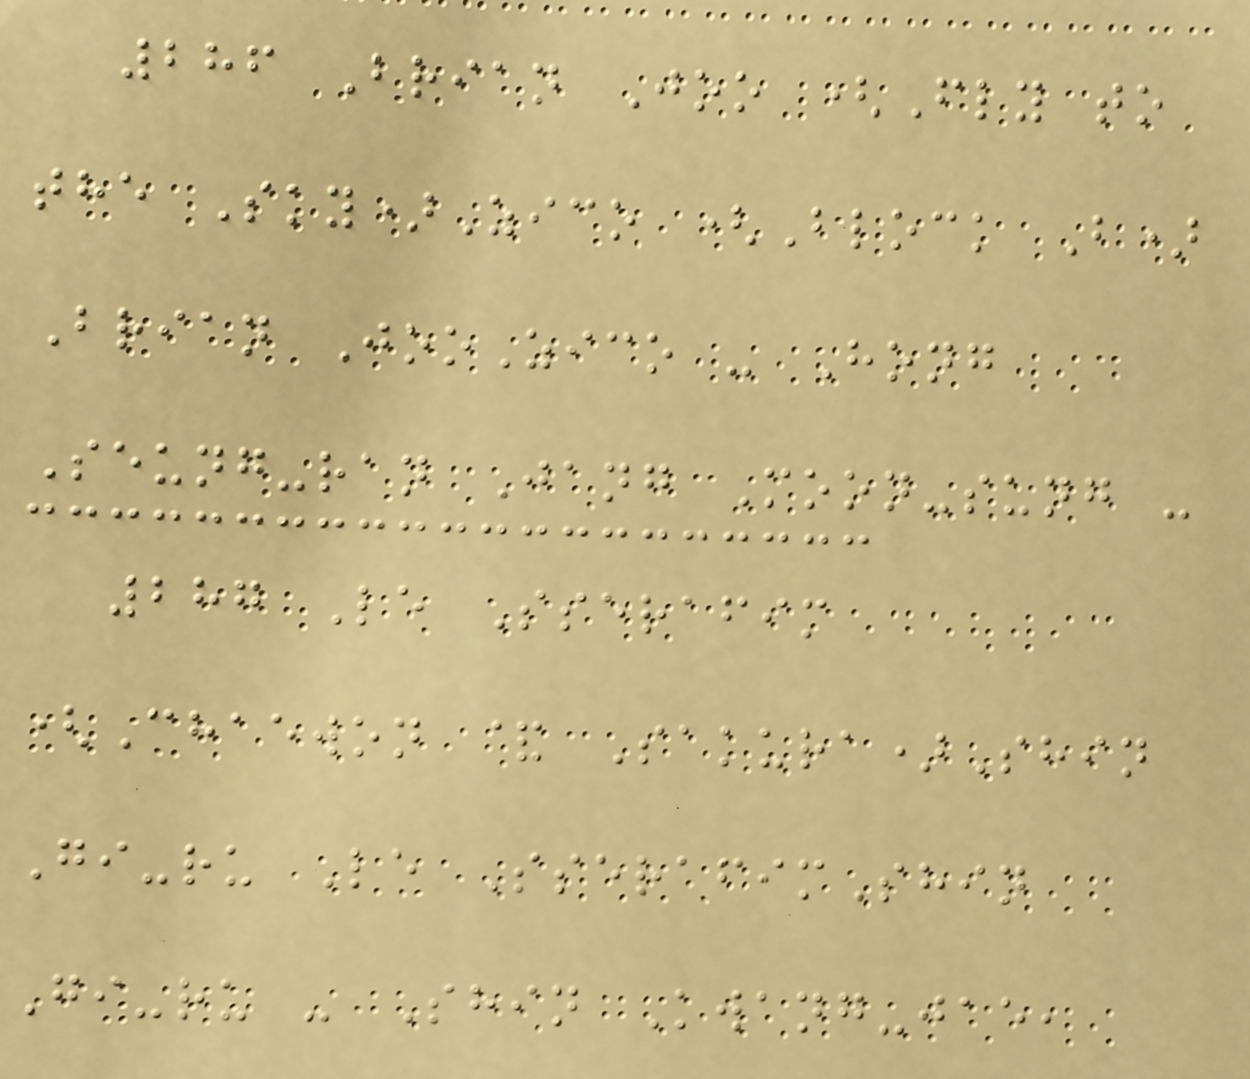286 Brian Joo (Fly to
the Sky)Zico (Block B)
Brian JooZico - Hong
Seung-ran Jang Moon-sung -
287 Le Sserafim
(Chaewon & Sakura)Shin
Gi-ru Le SserafimShin
Gi-ru - Shin Kwang-jae,
